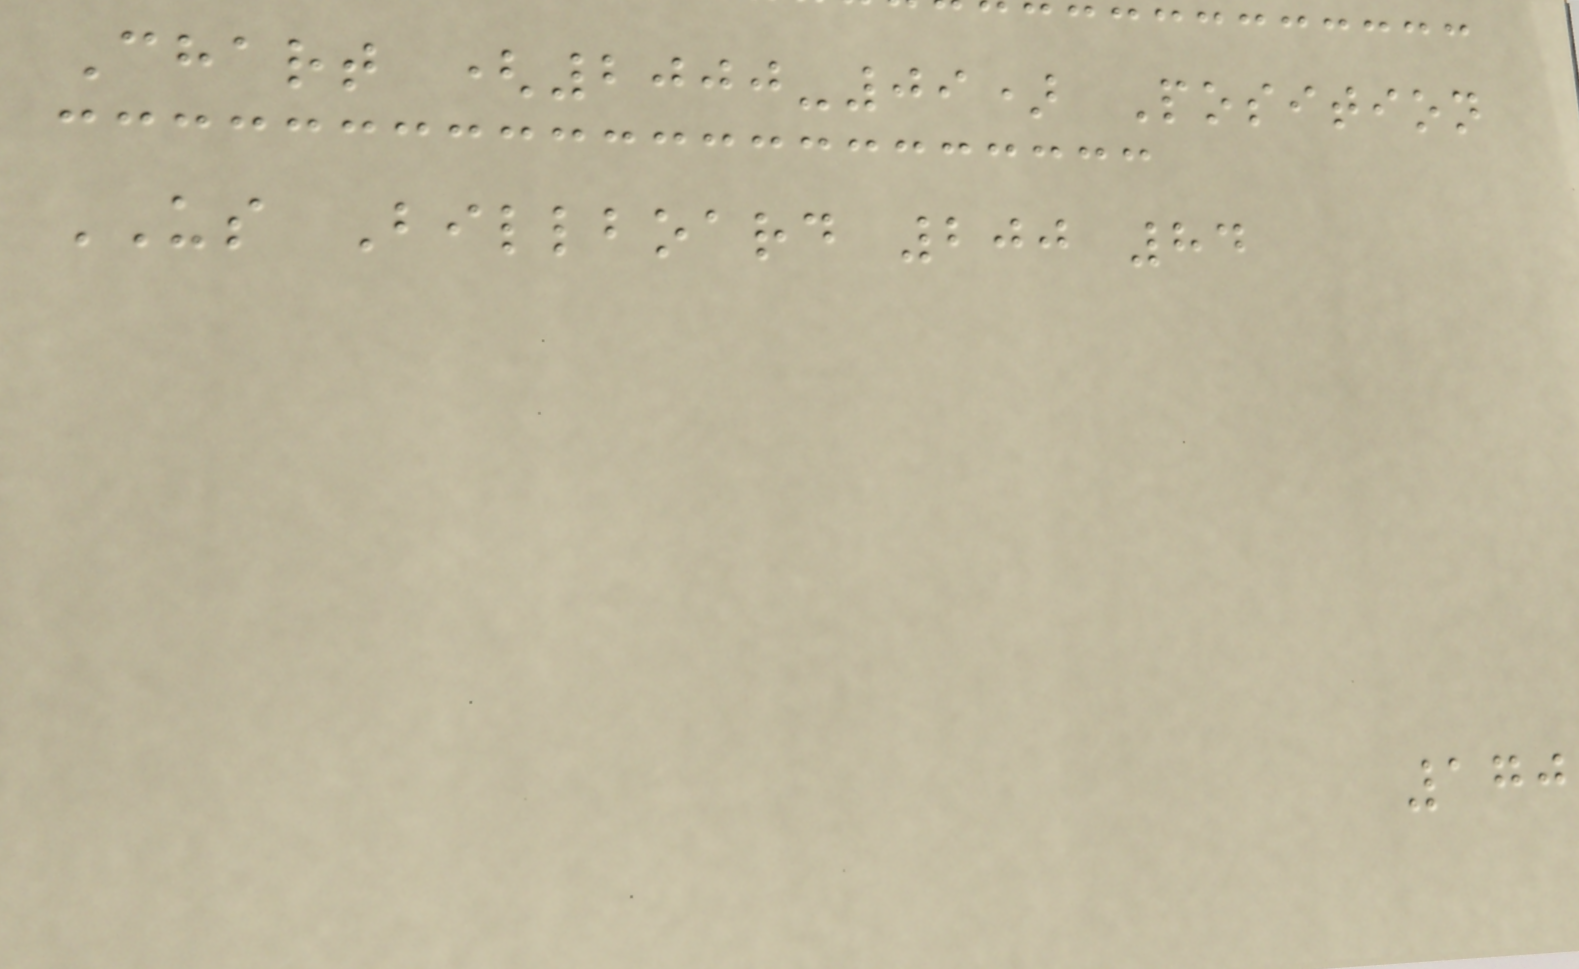Chart (2000-09) Position
US Billboard 200 84
170
